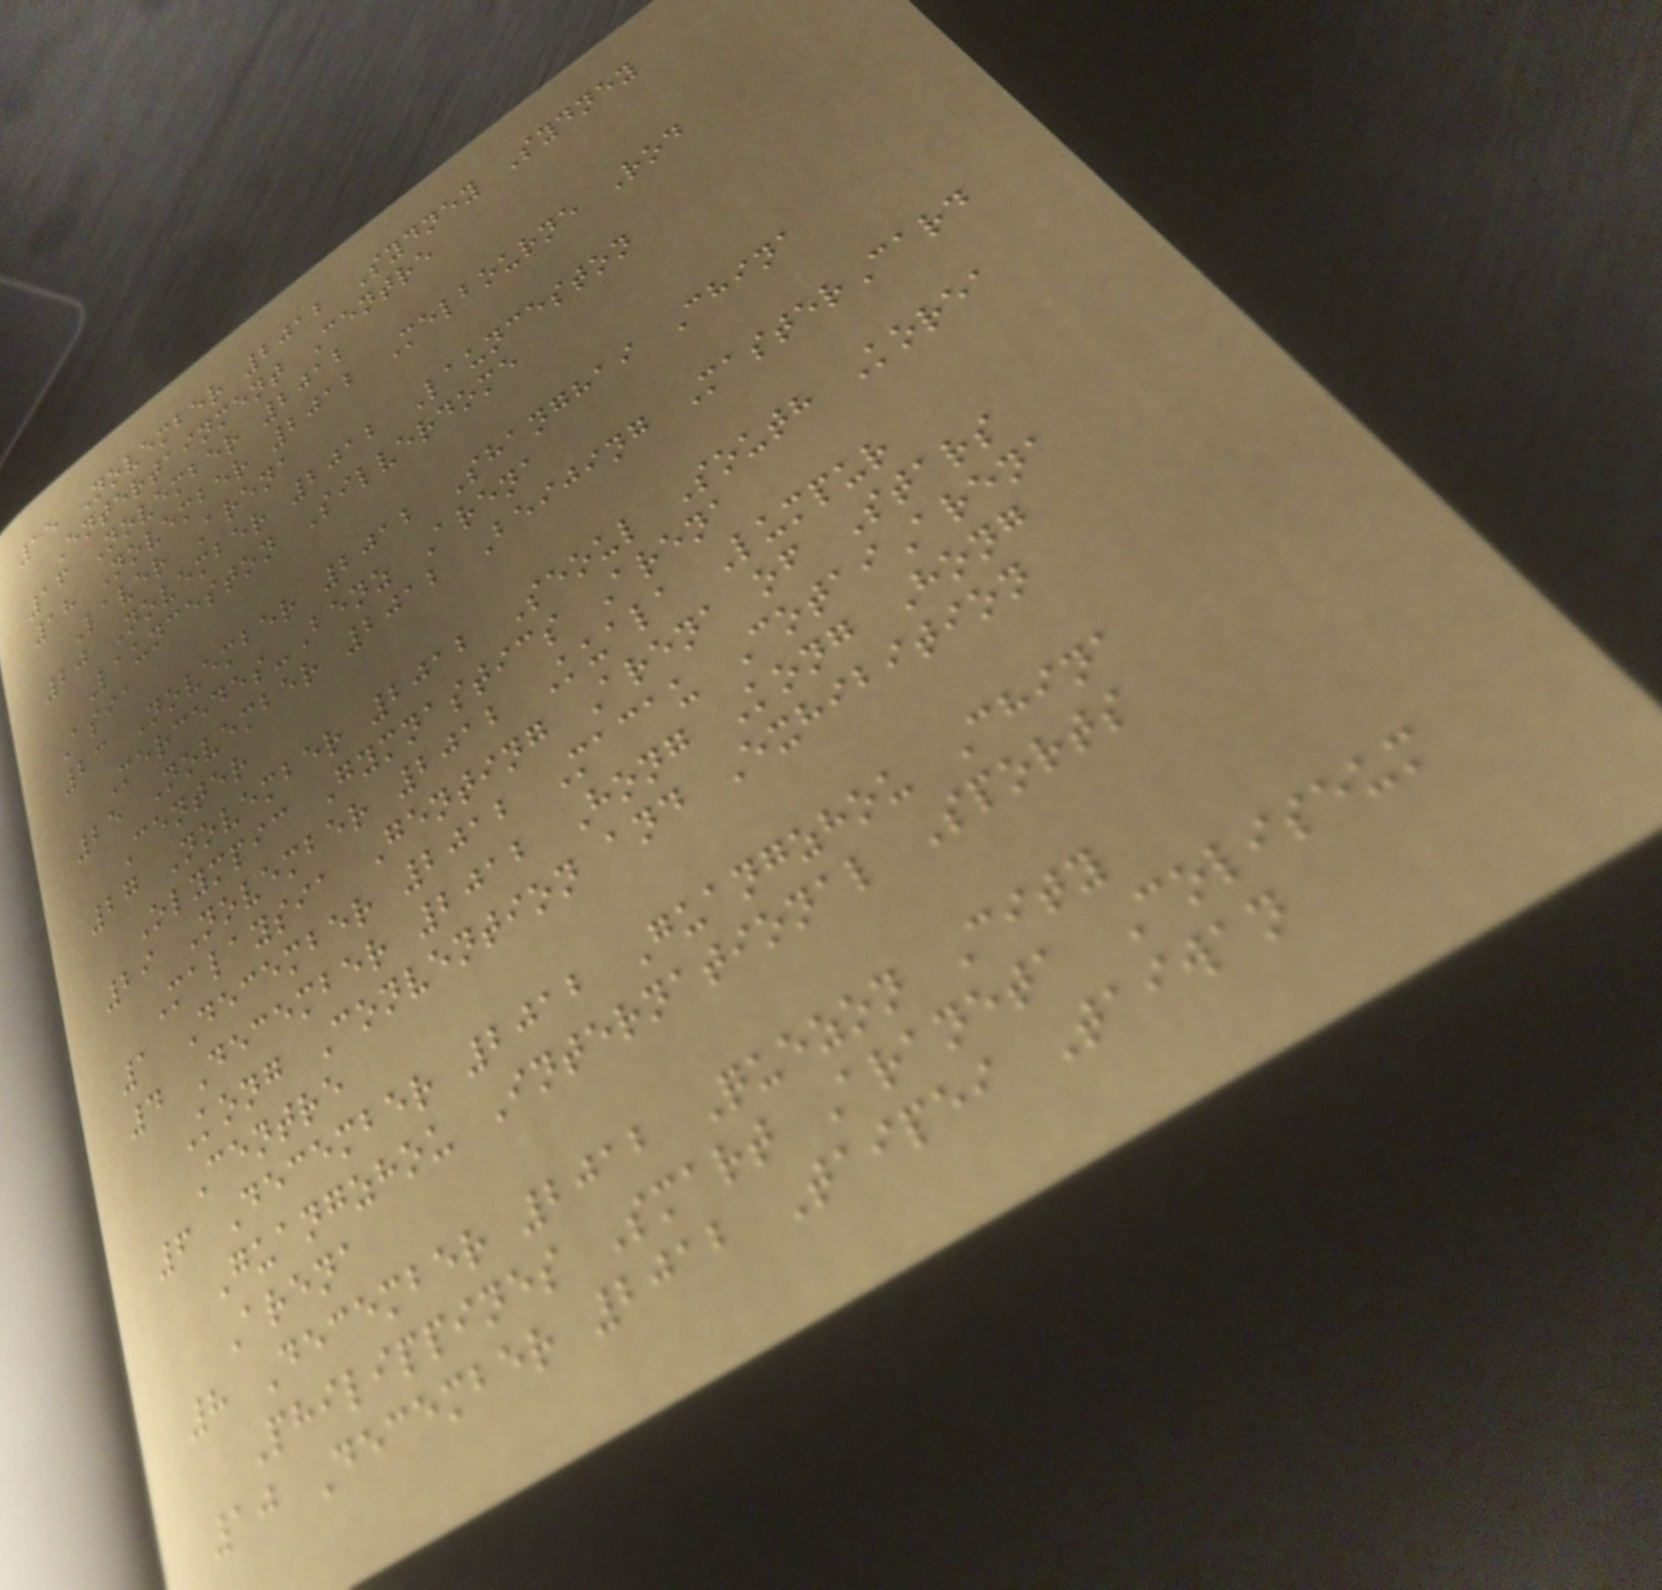15 November 2012 Sydney Sydney
Entertainment Centre
16 November 2012
18 November 2012 Melbourne Rod
Laver Arena
20 November 2012 Launceston
Launceston Silverdome
Asia
23 November 2012 Shanghai China
Mercedes-Benz Arena
25 November 2012 Beijing MasterCard
Center
27 November 2012 Seoul South Korea
Olympic Gymnastics Arena
29 November 2012 Kuala Lumpur
Malaysia Genting Arena of Stars
1 December 2012 Macau CotaiArena
4 December 2012 Hong Kong Hong
Kong Convention and Exhibition
Centre
6 December 2012 Guangzhou China
Guangzhou International Sports
Arena
8 December 2012 Quezon City
Philippines Smart Araneta Coliseum
10 December 2012 Taipei Taiwan
